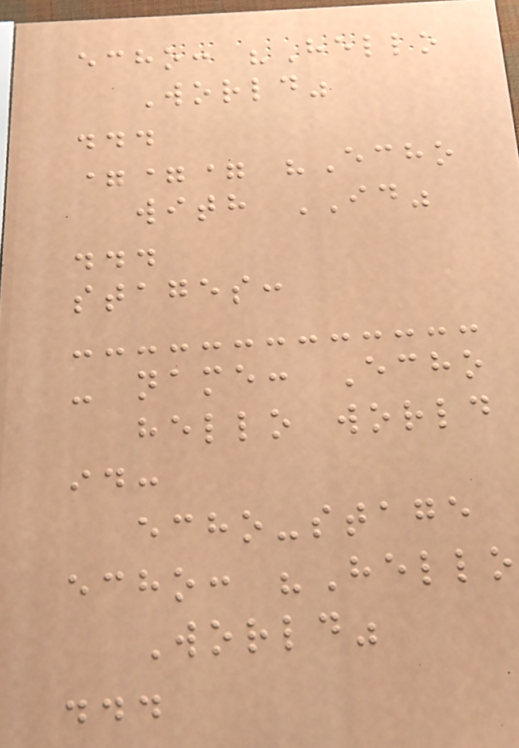echo: "Hello
World"
...
=== "Echo
with ID"
...
stages:
- name: Echo
hello world
id:
echo-stage
echo: "Hello
World"
...
